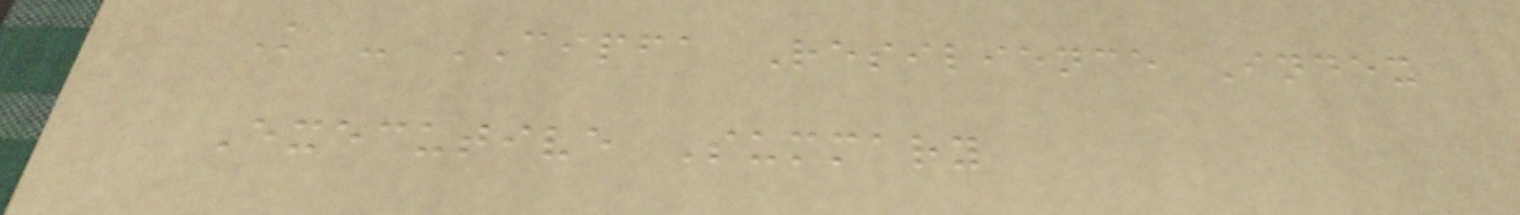K - CIPFA Resilience Index
Executive Summary
